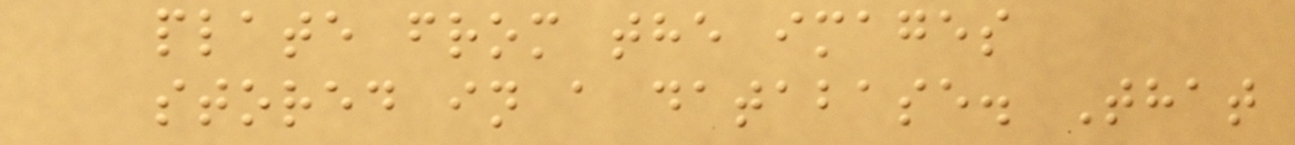plate from the images
stored in a database. That
